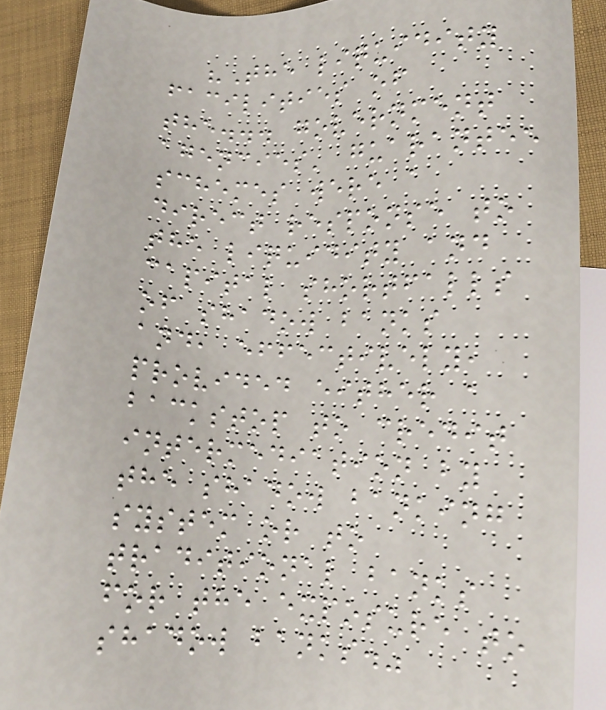"The liquidity
facilities of
the... government
agencies' guarantee
schemes were a
direct response to
the liquidity and
capital shortfalls
of shadow banks
and, effectively,
provided either a
backstop to credit
intermediation by
the shadow banking
system or to
traditional banks
for the exposure to
shadow banks."
